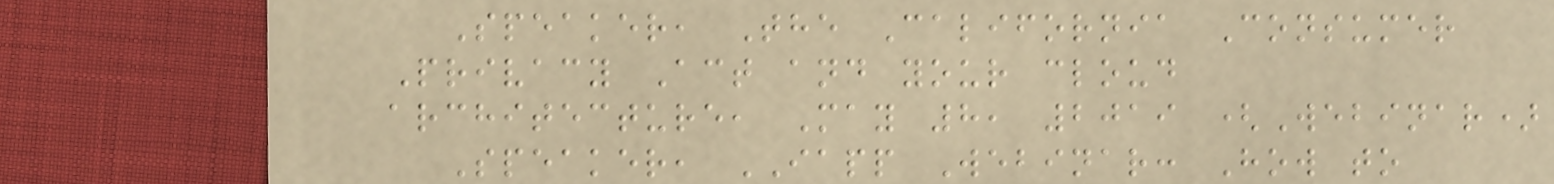Speaker, The California Consumer
Privacy Act and your cloud
architecture, May 8, 2019 (Webinar)
Speaker, IAPP Webinar: How to
